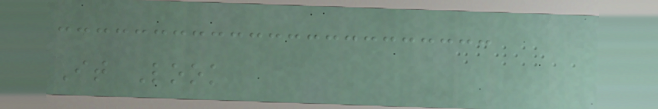It Look
